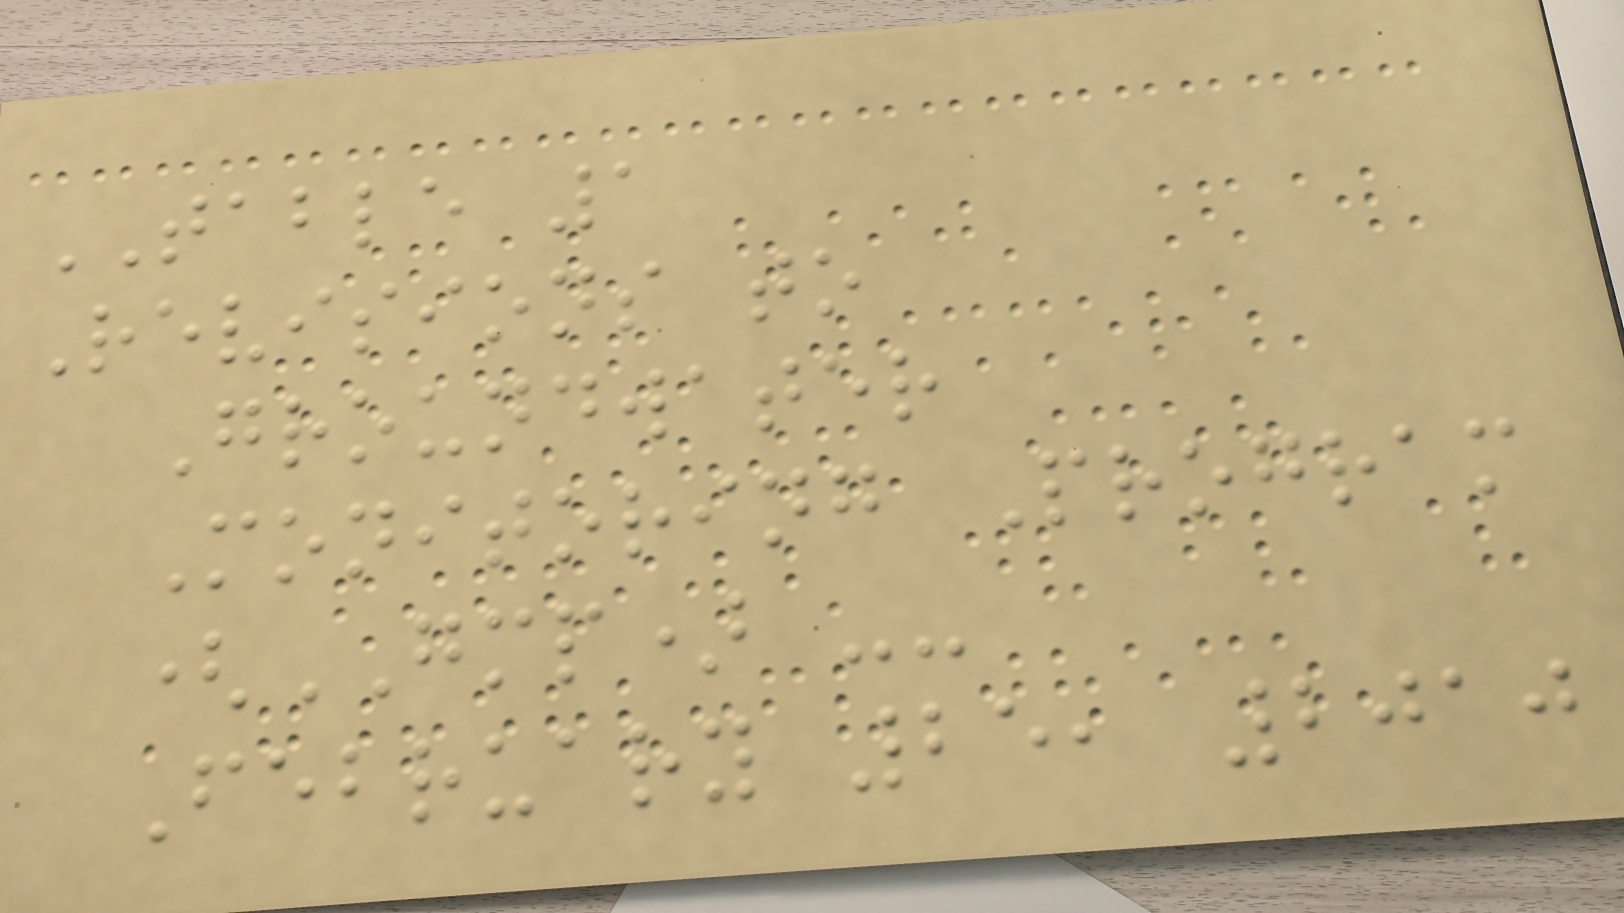TABLE 1
Revisions to
Groundwater
Monitoring Program
(GMP) --
February 25, 2010
